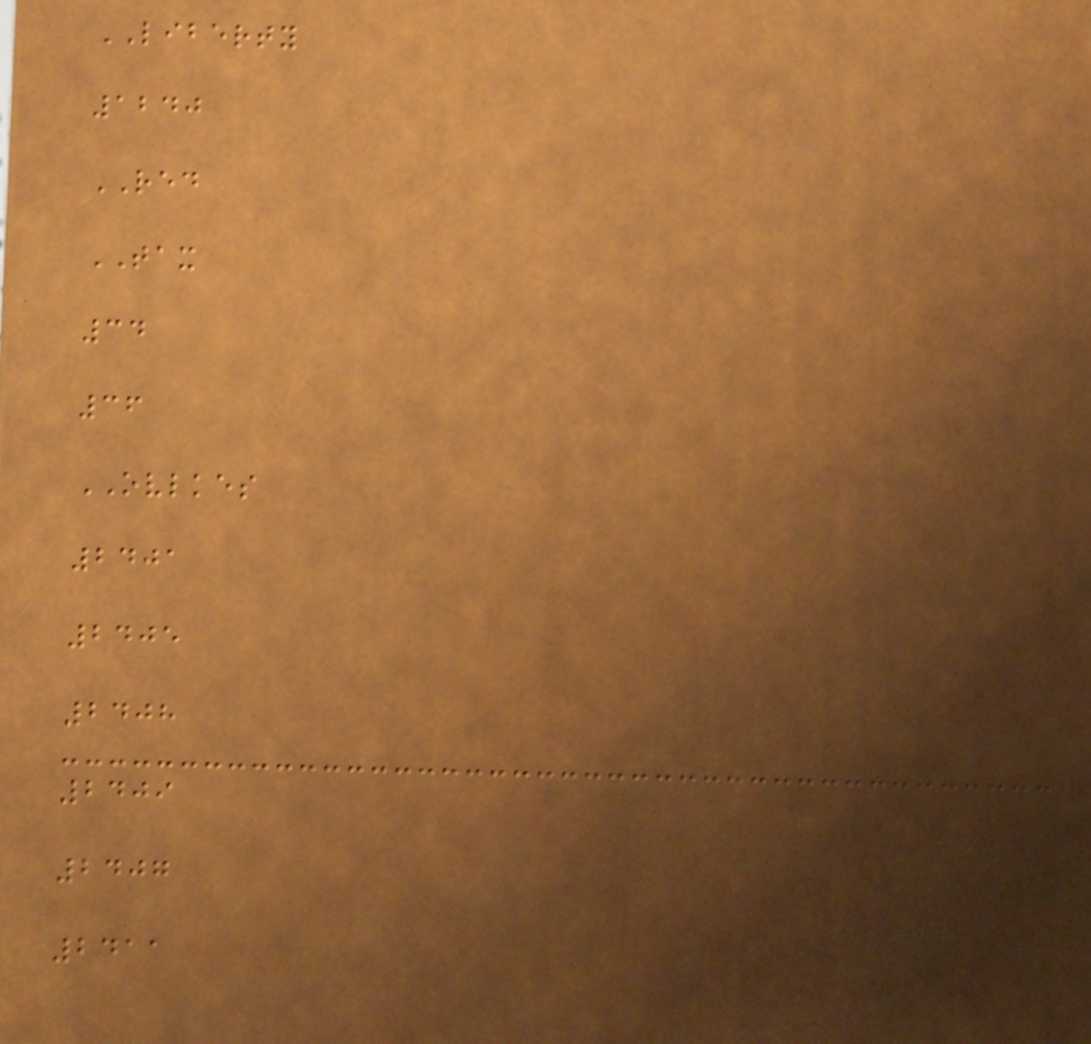LIBERTY
1240
RED
TAX
34
36
OVLKES
2401
2405
2408
2409
2407
2411
